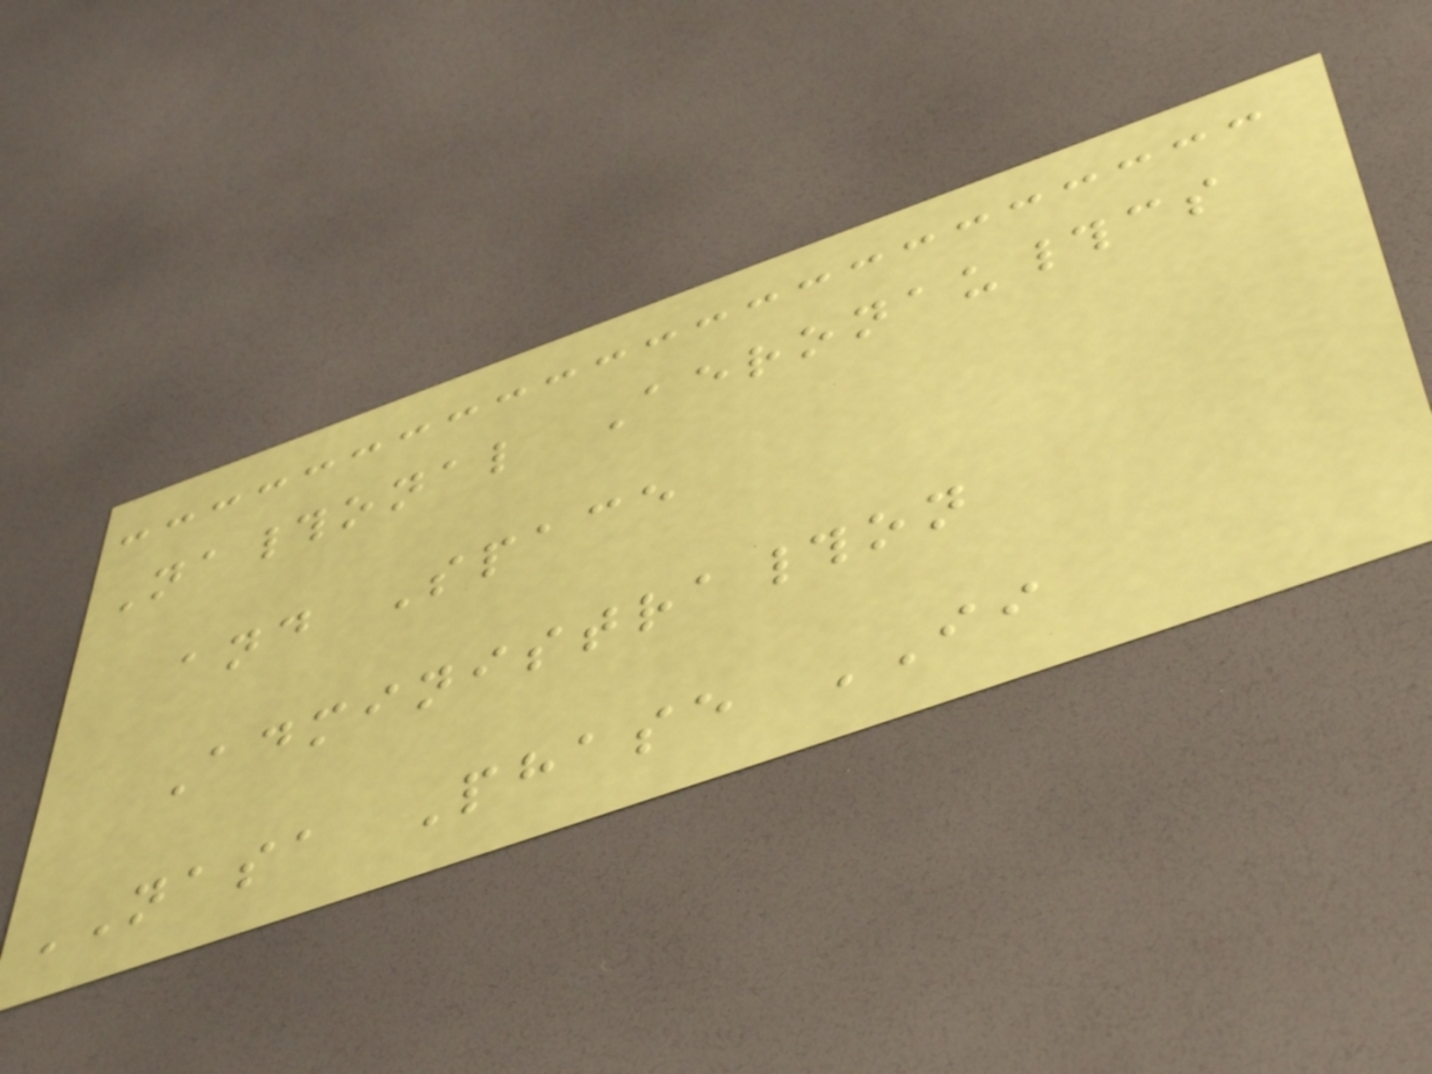Na#onal Aeronau#cs
and Space
Administra#on
NASA Phase II
